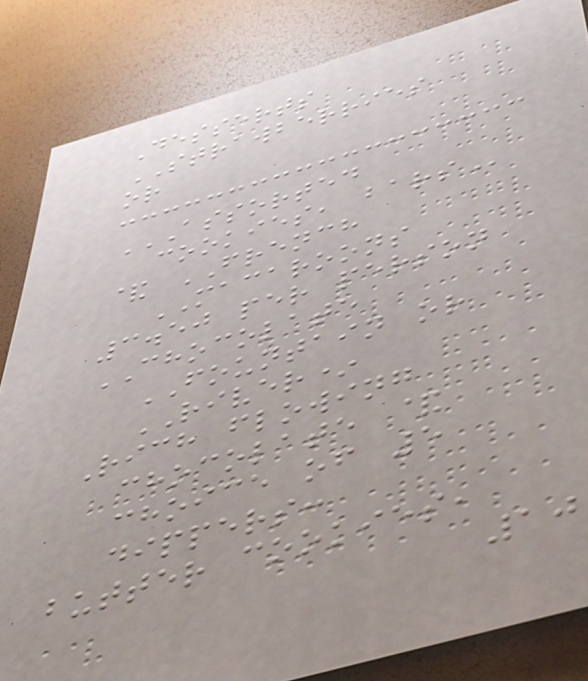Desserts
STRAWBERRIES
or
ASSORTED
COOKIES, BARS
& FRENCH
MACAROONS
3.50 per person
CHOCOLATE
FOUNTAIN or
RIVER*
Rich flowing
chocolate &
choice of 5
dippers:
butter cookies,
10
